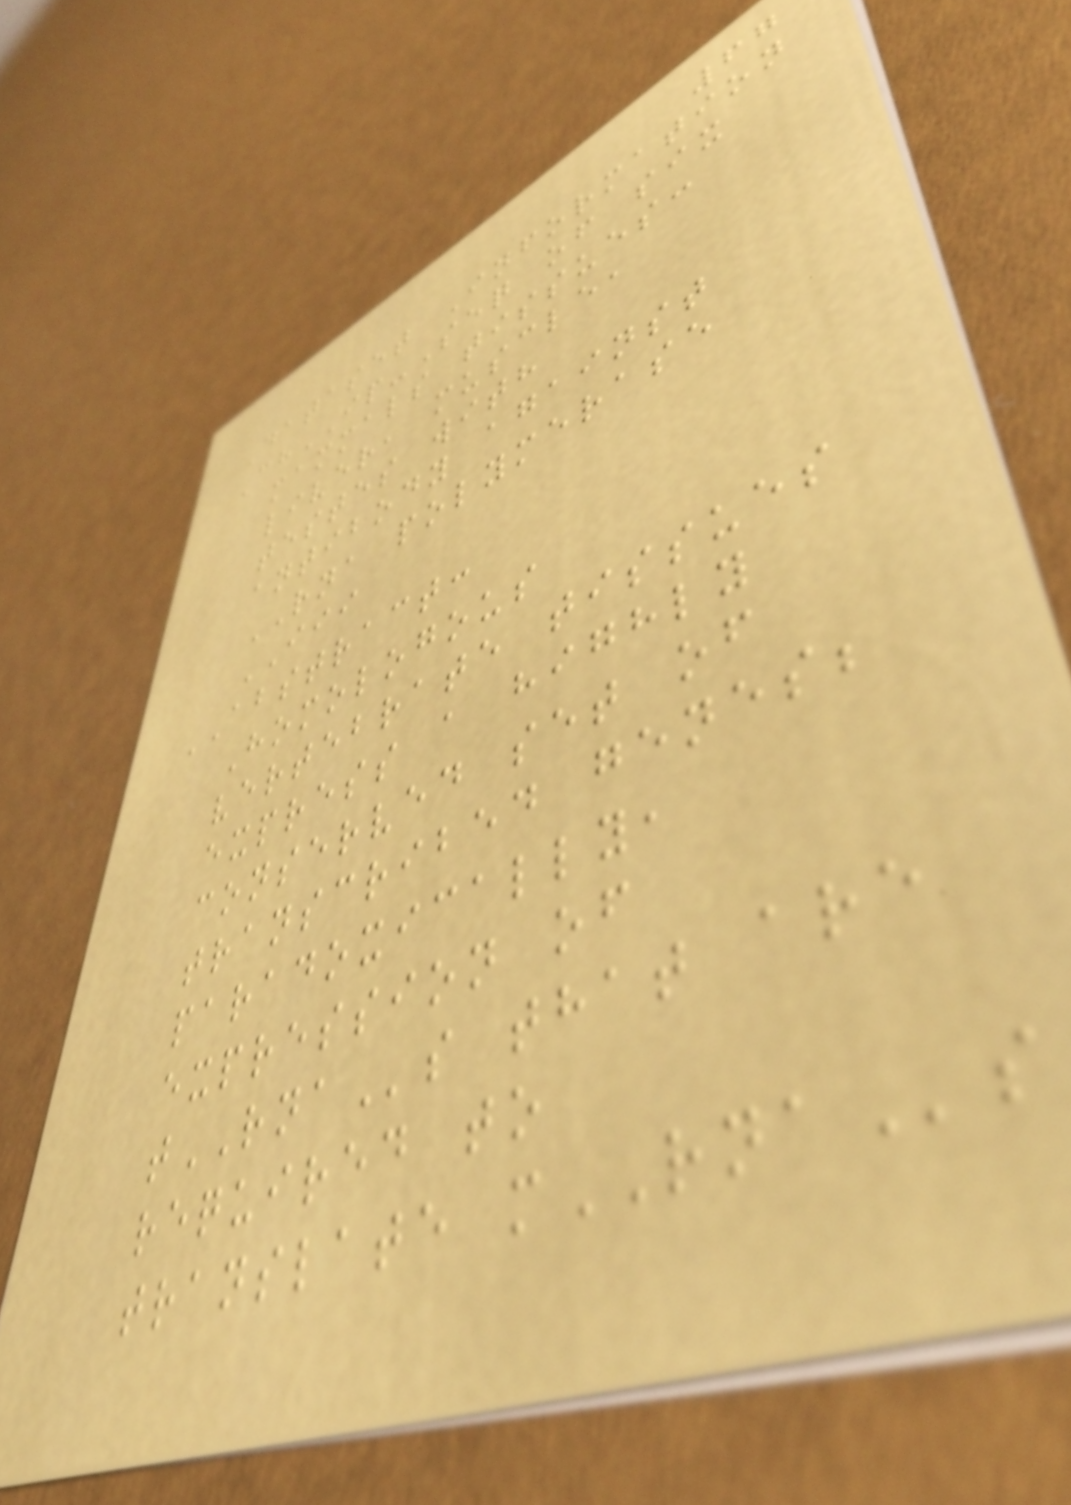67
Dataset Information
ChIP-Seq of six
mammals tissues:
liver, muscle,
testes with
antibody against
RNA polymerase
III
ABSTRACT:
Homologous
vertebrate tissues
express a highly
conserved set of
transcribed genes;
paradoxically,
expression of
tRNAs that are
required to
translate mRNAs
